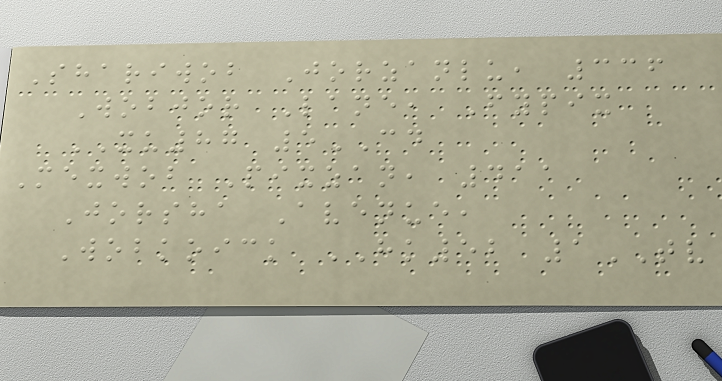Shariwob Jorzanlu, 336
Wobjor Lane, Fypix
XU87 5CD
Mexwob Pixzan, 411
Jorsha Avenue,
Wobkoick HK52 1TV
